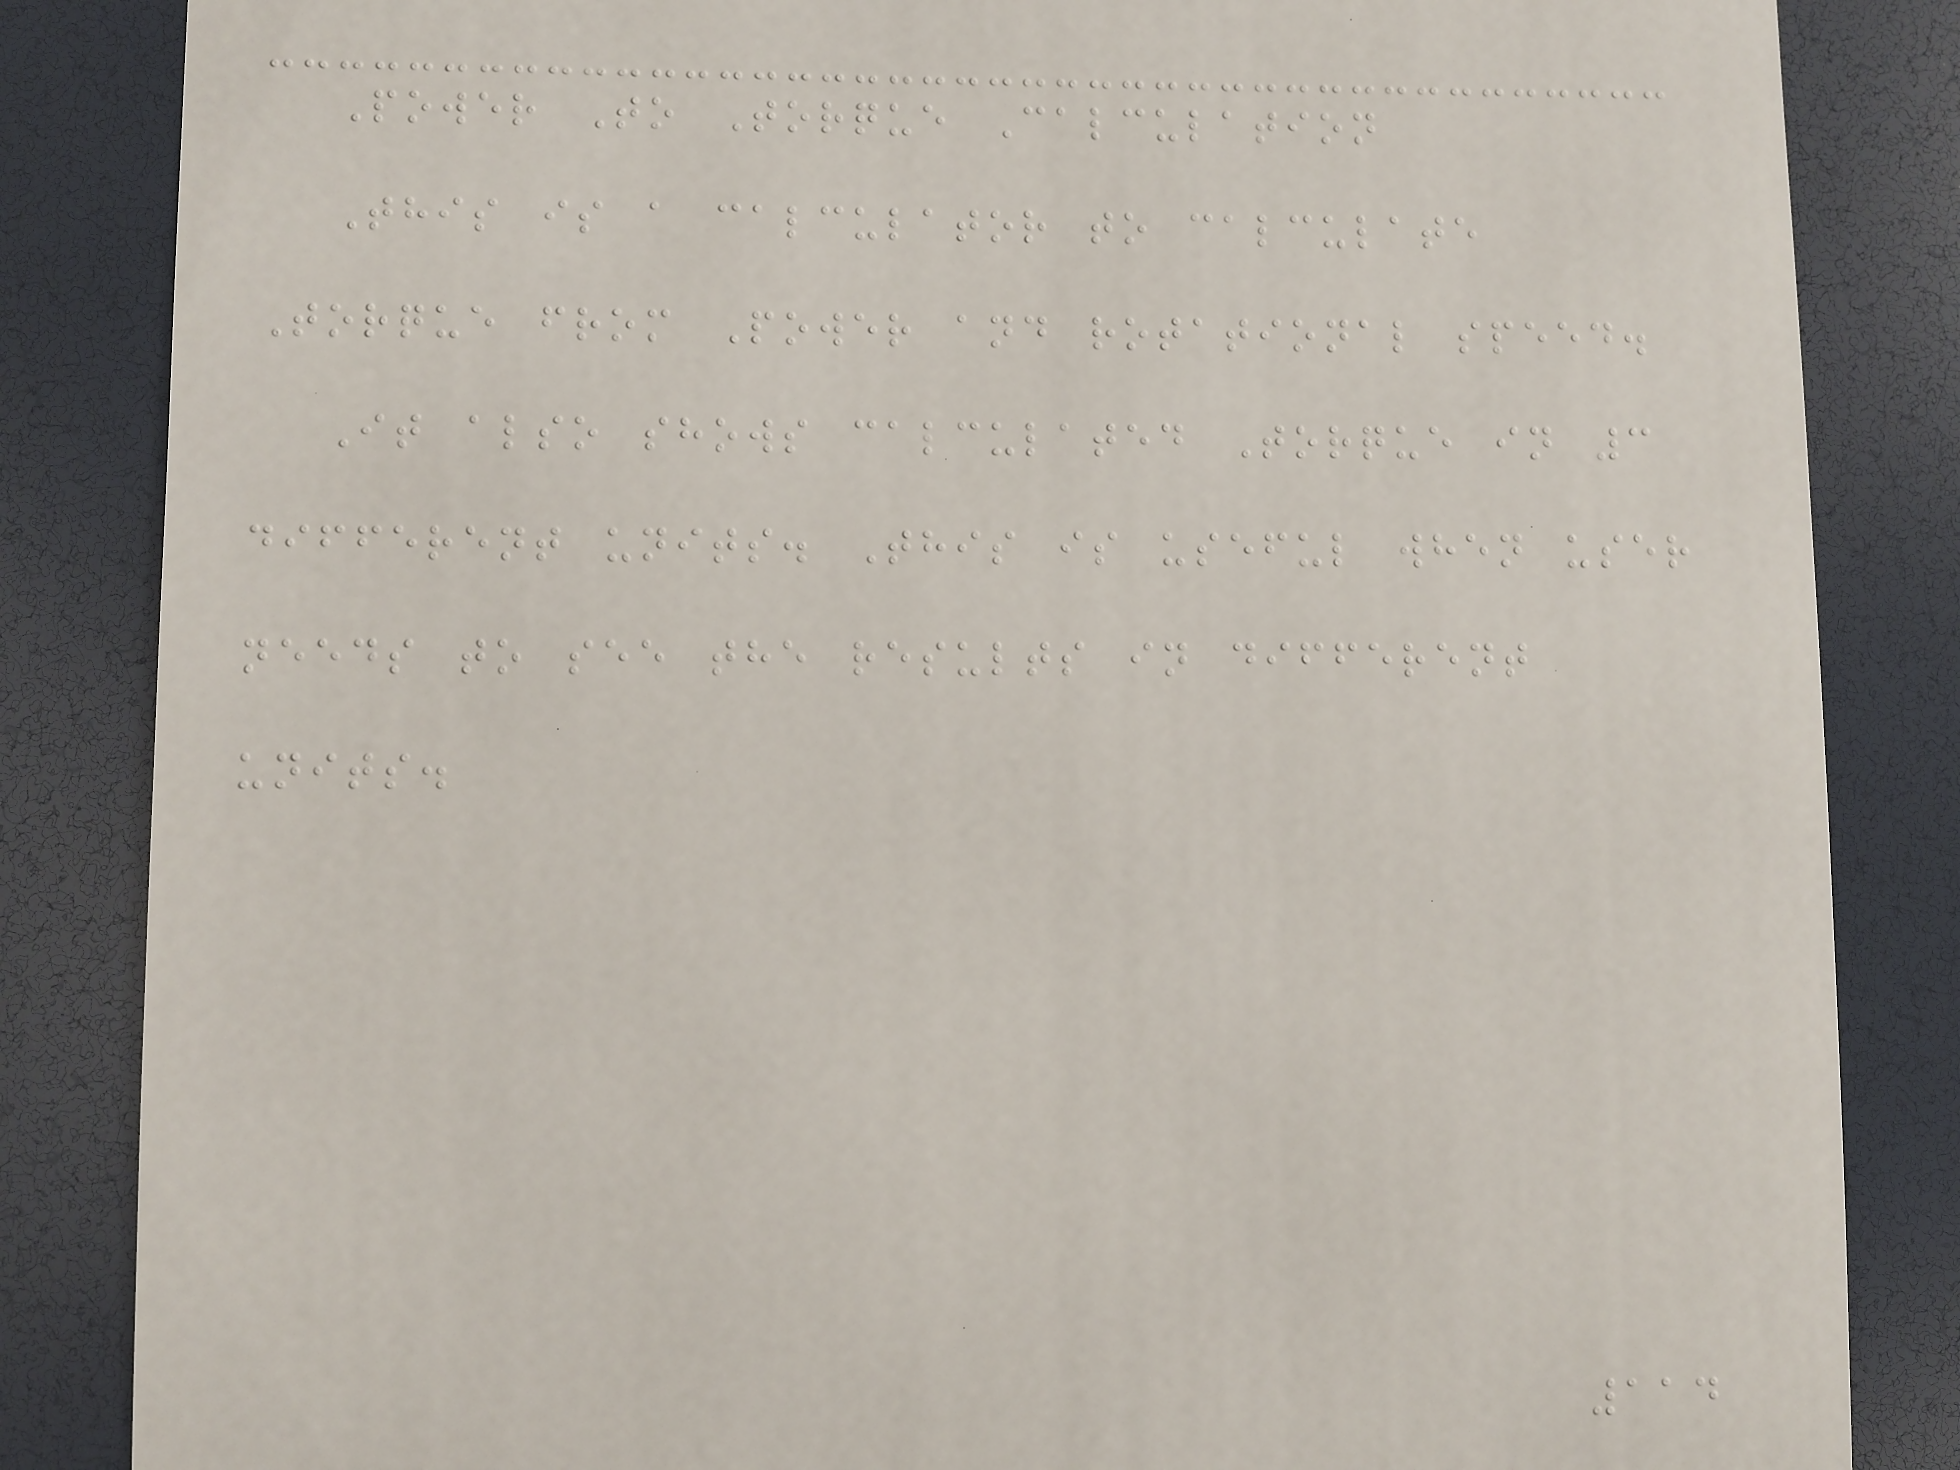Power To Torque Calculation
This is a calculator to calculate
Torque from Power and rotational speed.
It also shows calculated Torque in 3
different units. This is useful when user
needs to see the results in different
units.
114
